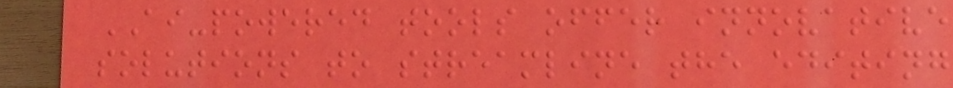AI-powered tools offer innovative
solutions to streamline the editing
